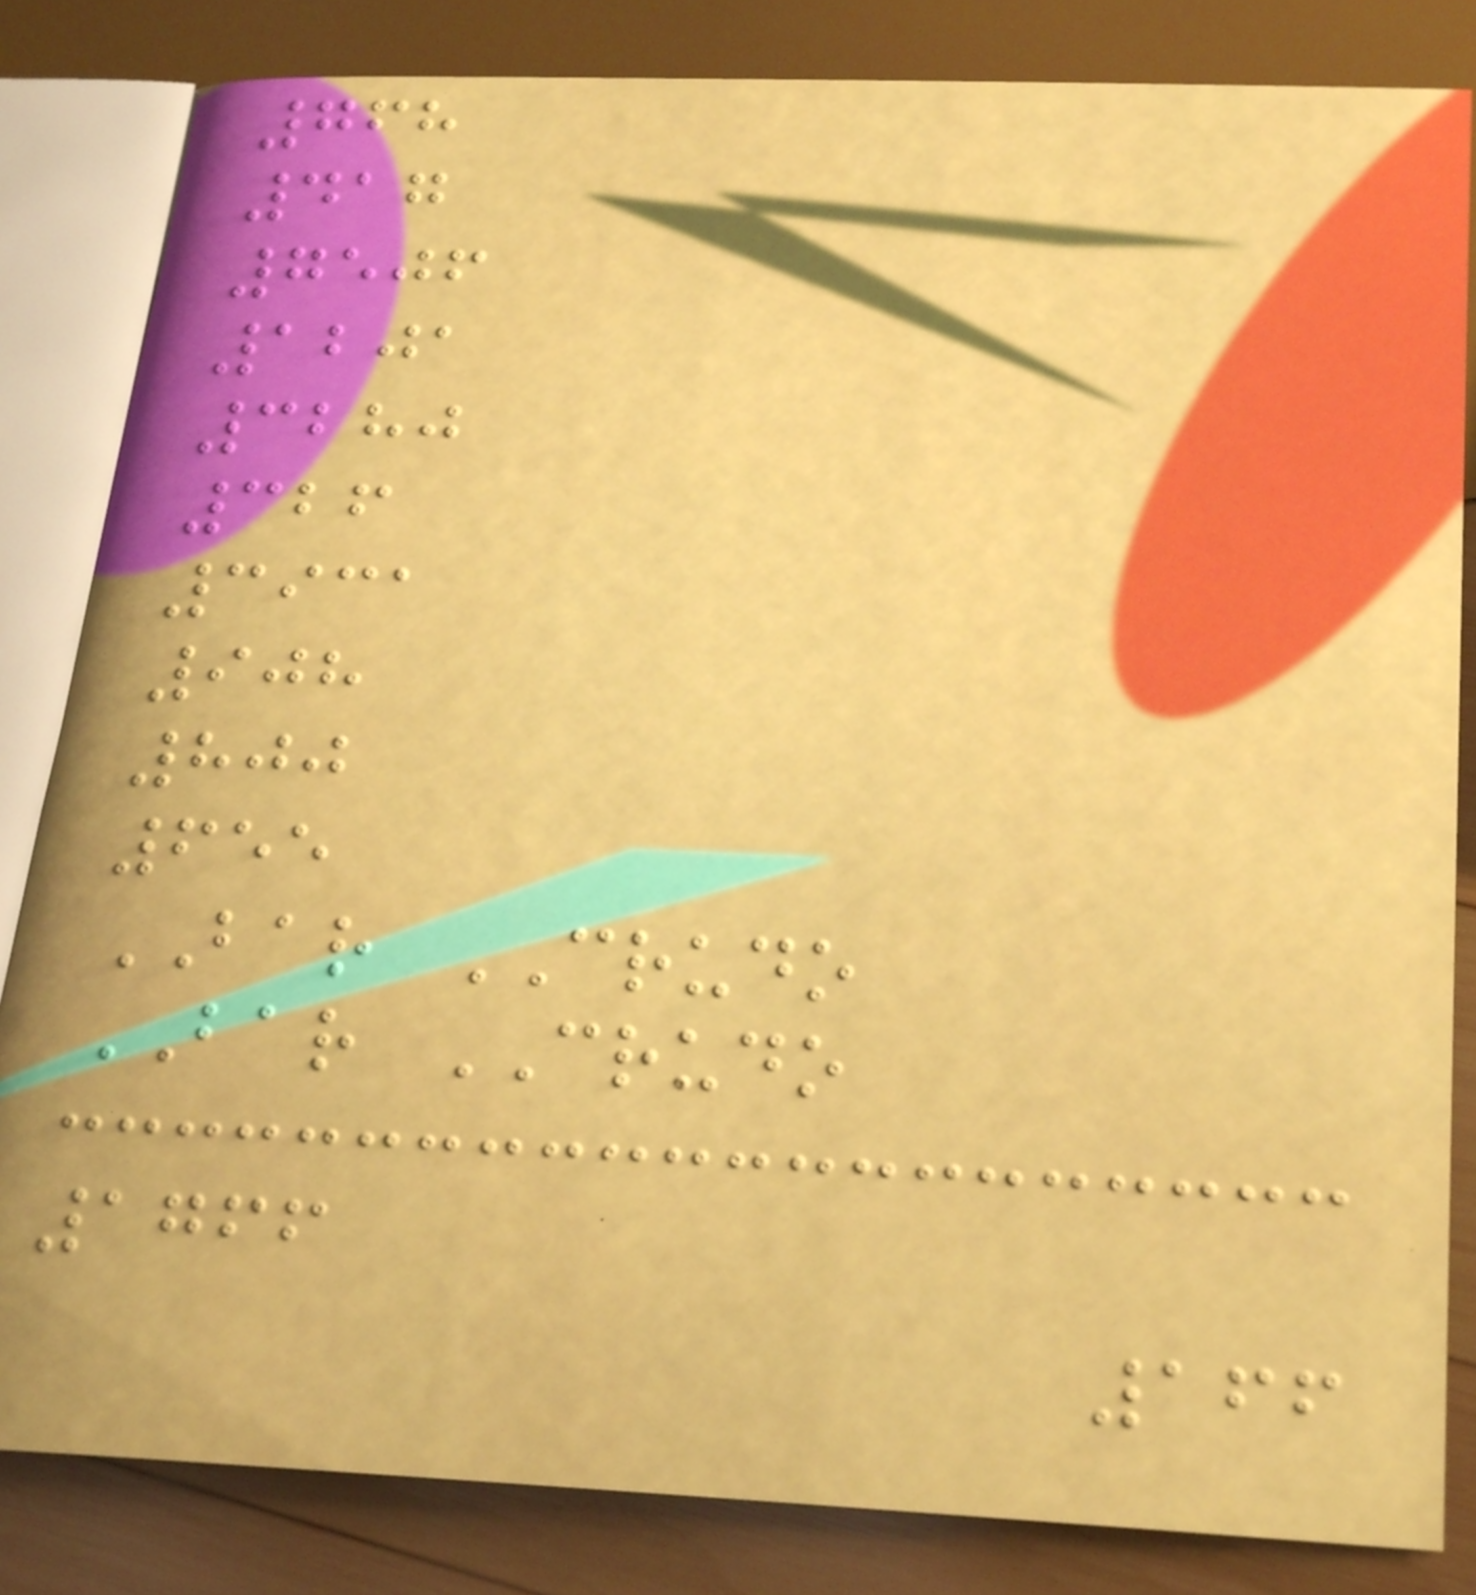768
417
7506
1201
3280
326
3931
908
800
655
BAR CRUDO
BAR CRUDO
1766
166
